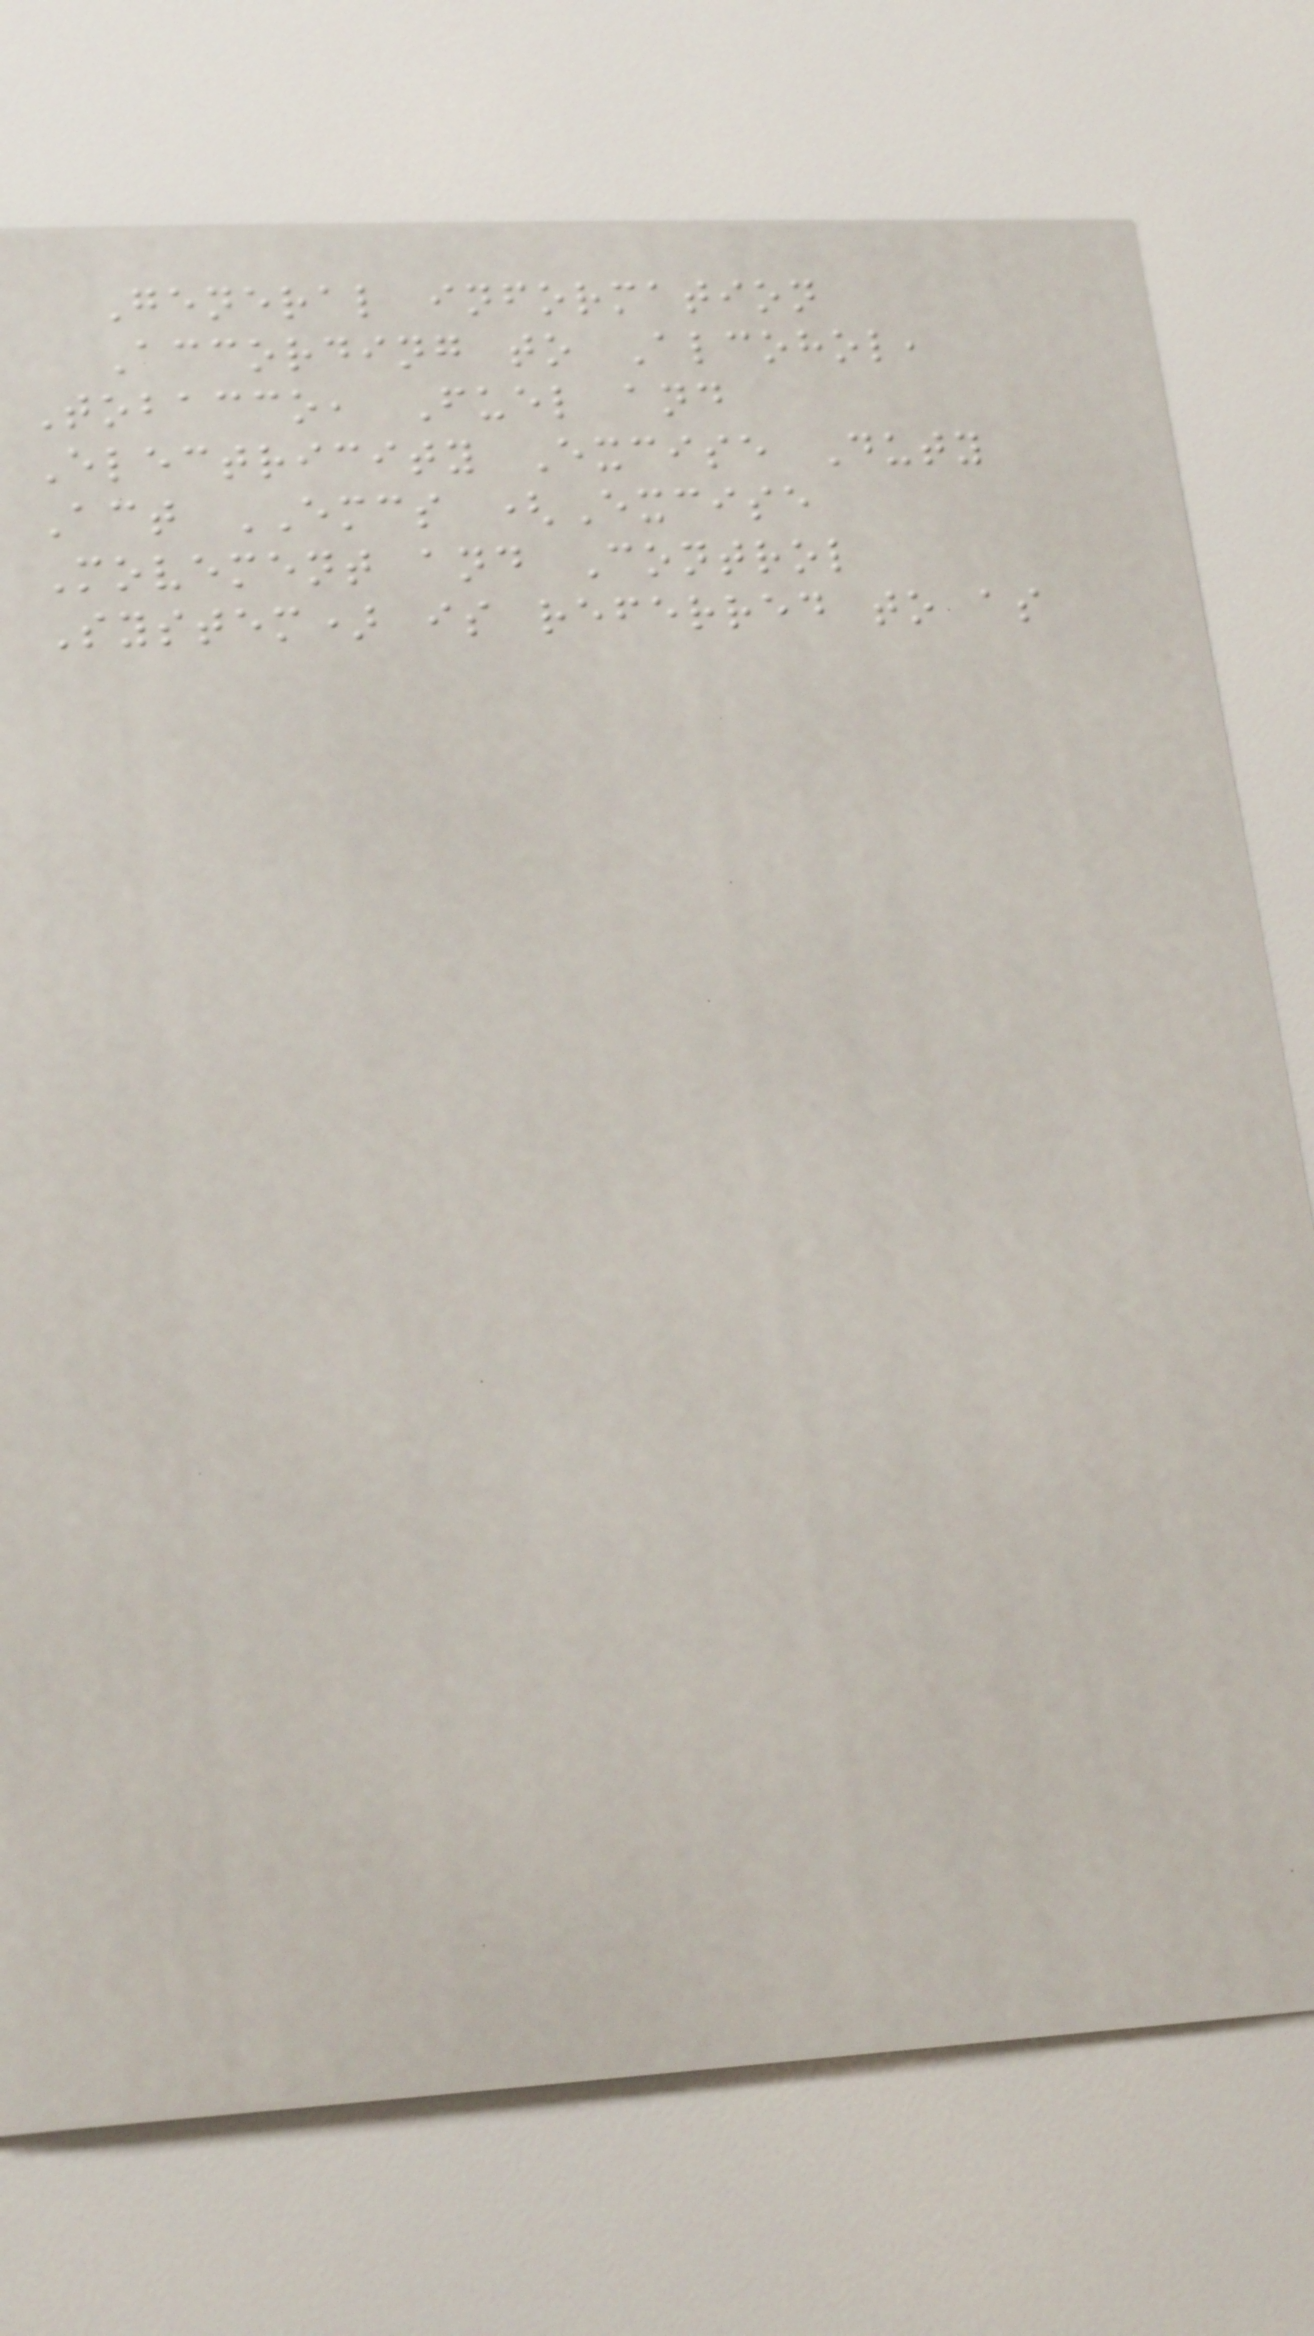General information
According to Alcohol,
Tobacco, Fuel and
Electricity Excise Duty
Act EMCS (Excise
Movement and Control
System) is referred to as
